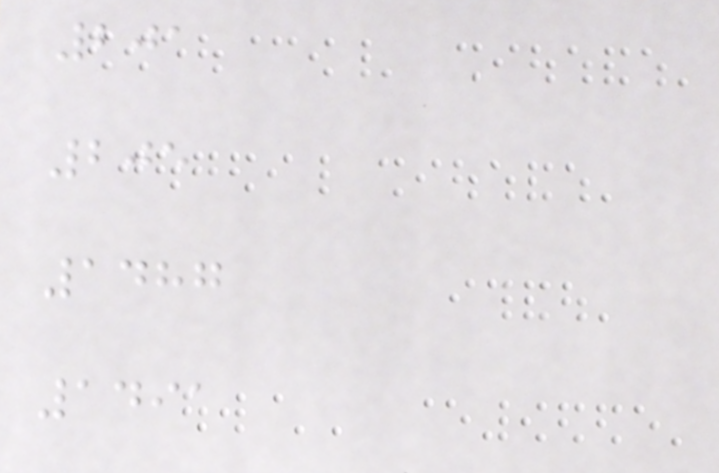201
205
1487
1491
